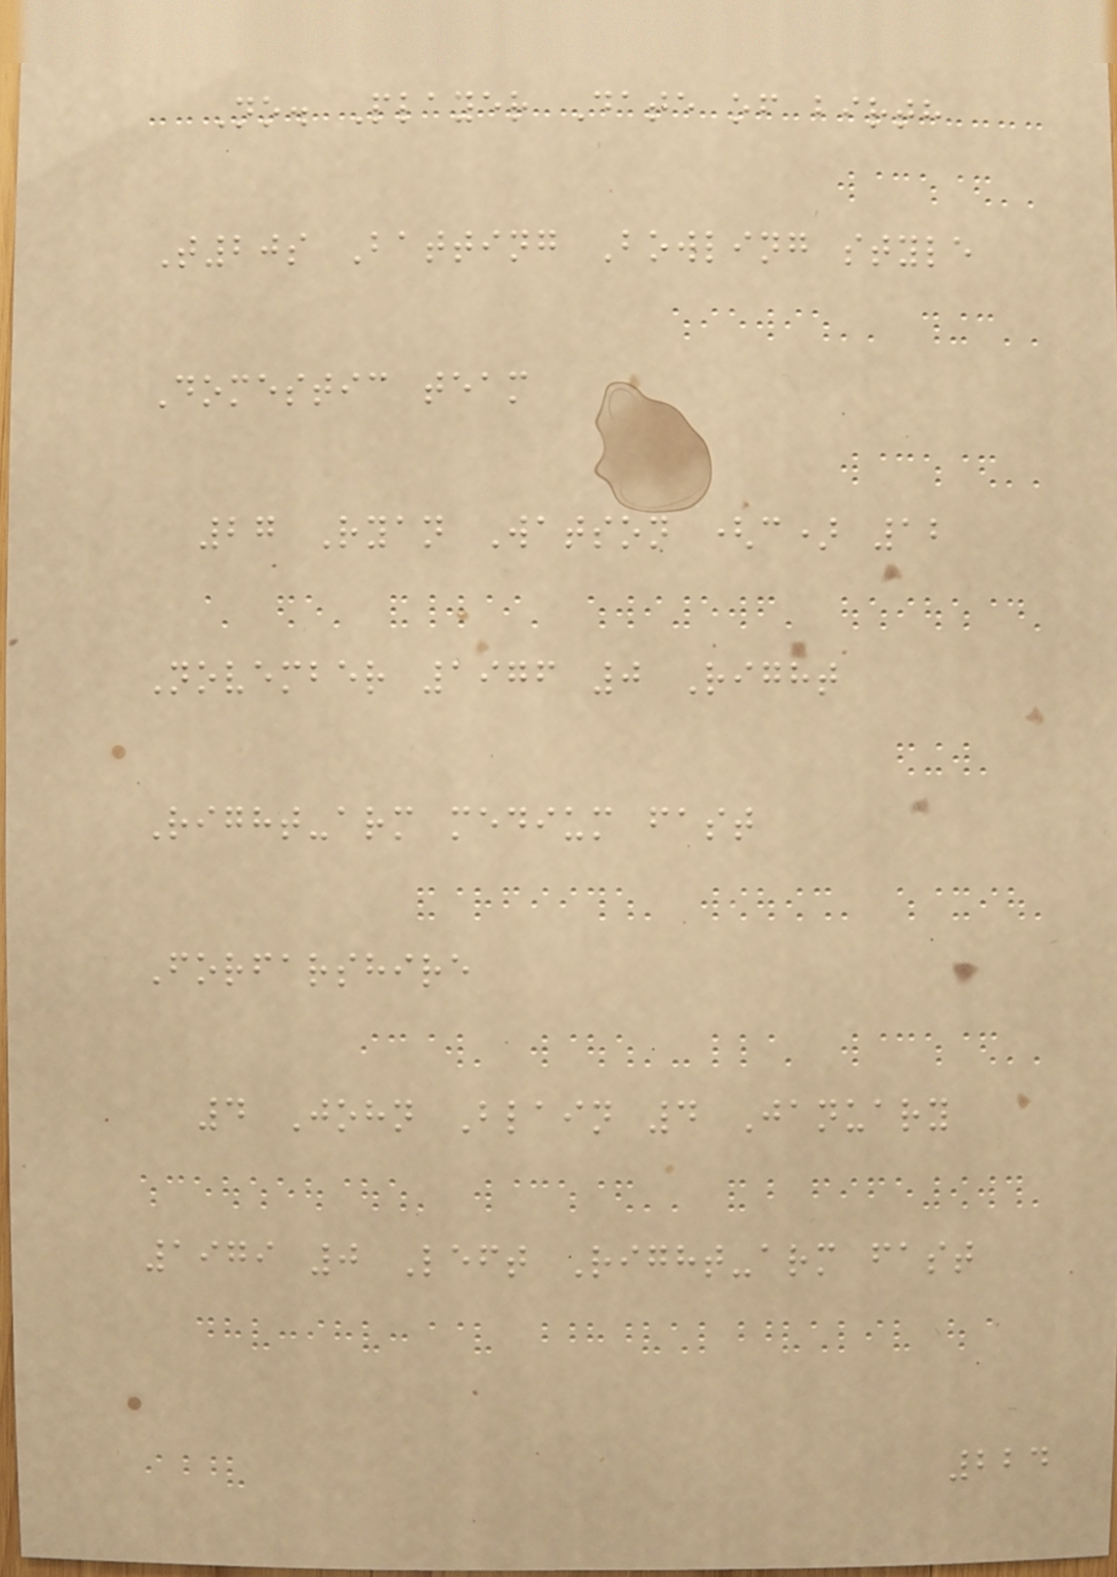No. Player Date of birth
T20s Batting Bowling style
Domestic team
27 Ryan Watson (c) 12
November 1976 0 Right
Right-arm medium fast
Forfarshire
4 John Blain 4 January
1979 0 Left Right-arm fast
224
